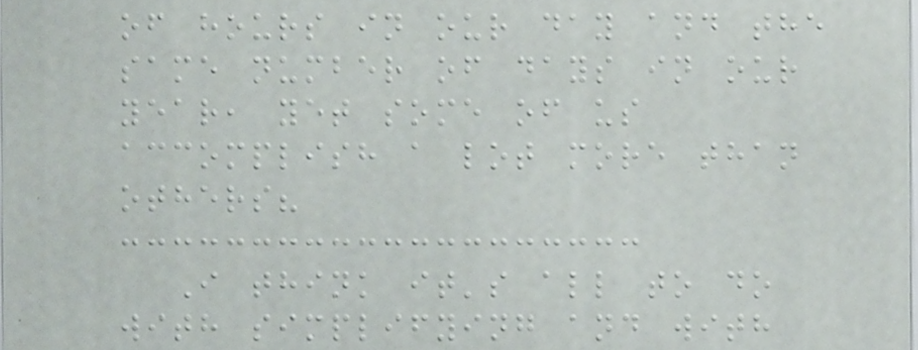of hours in our day and the
same number of days in our
year, yet some of us
accomplish a lot more than
others?
I think it's all to do
with simplifying and with
